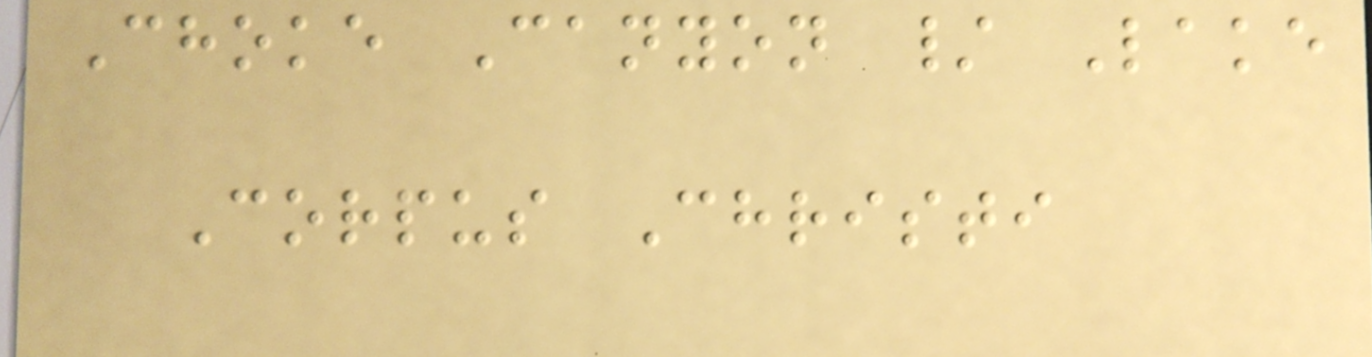Choke Canyon / Lake
Corpus Christi
